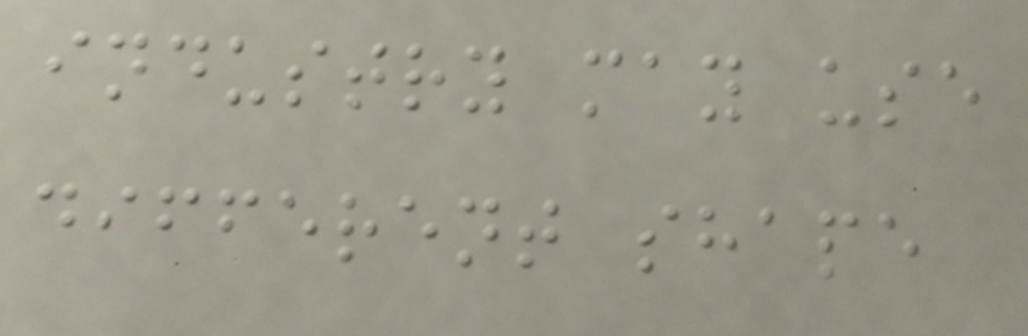industry may use
different shape
